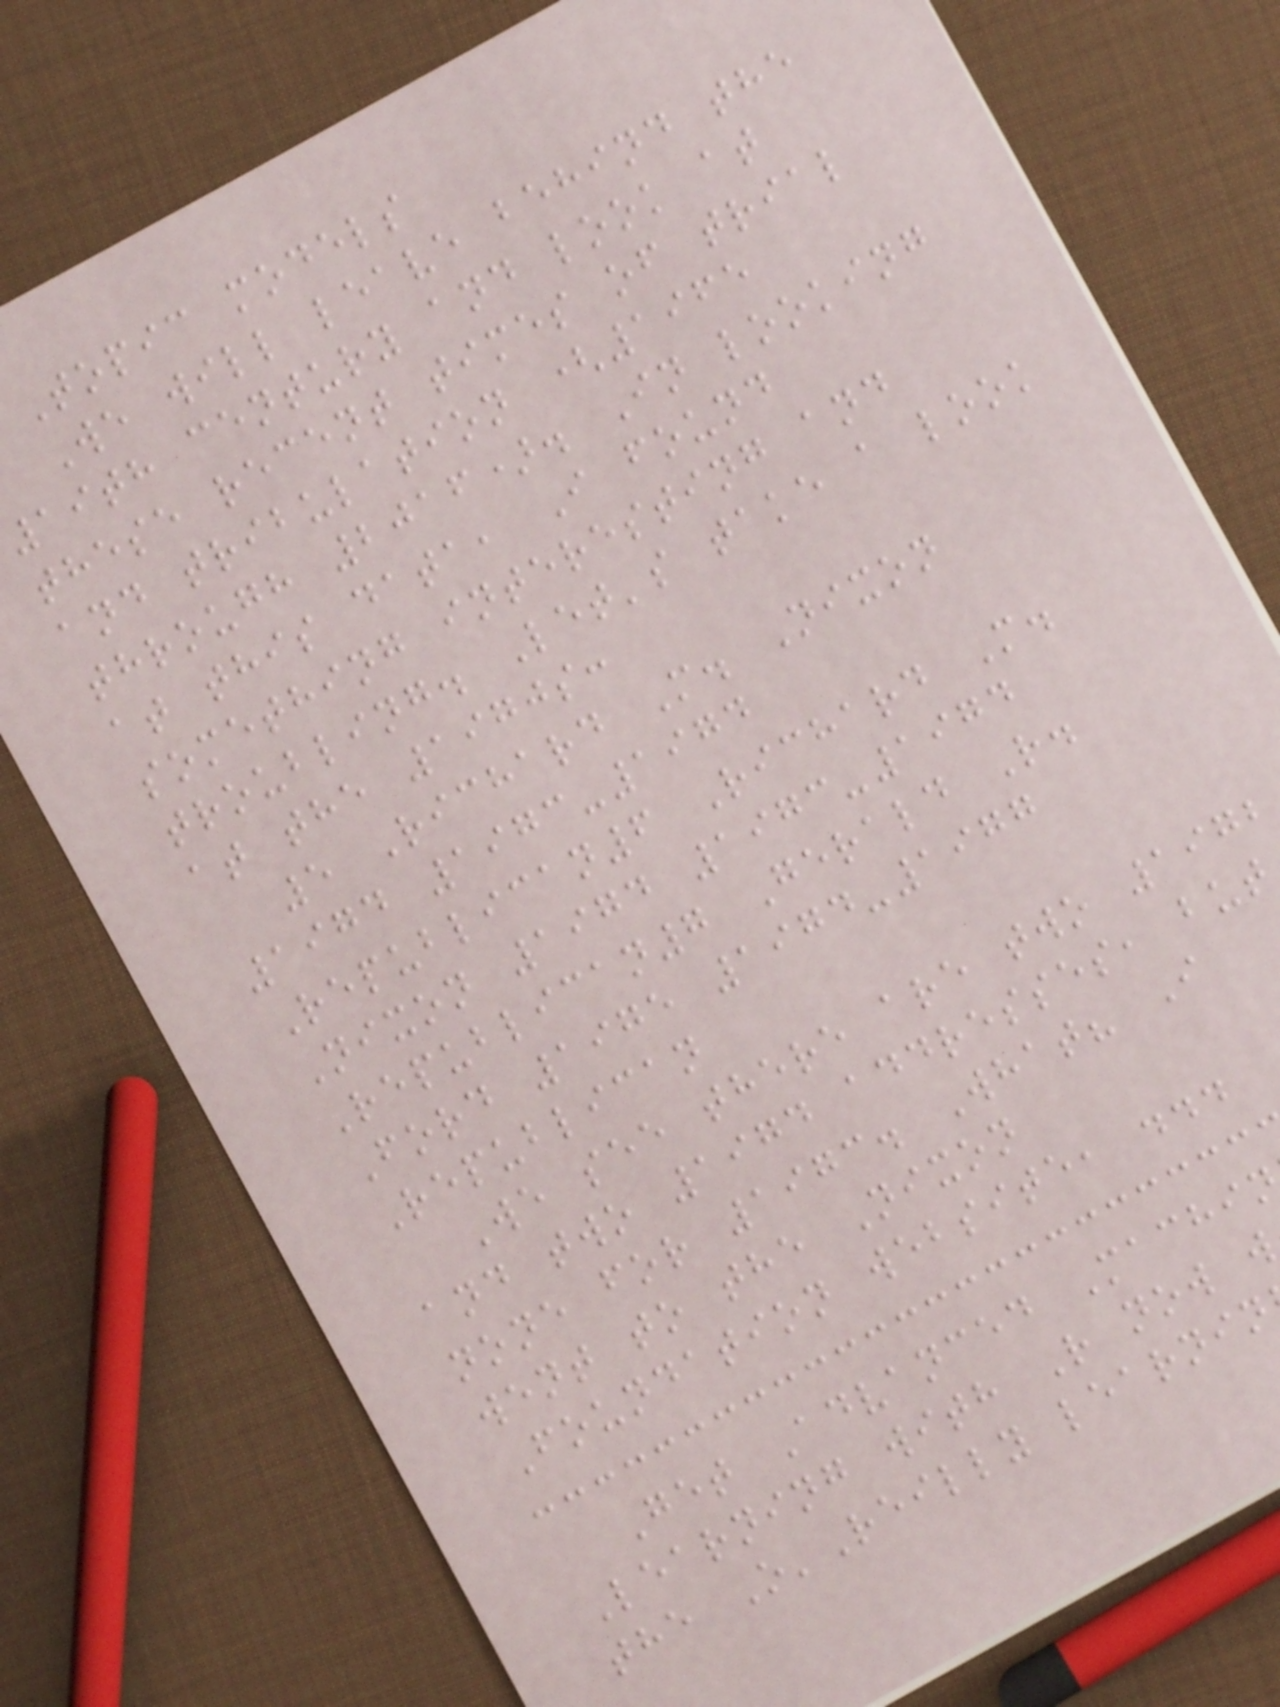Topic models
We will leave behind the
19th century and look at
these recent times of trial
and tribulation (1965
through 2016). In looking
at this data, I found
something interesting and
troubling. Let's take a look
at the 1970s:
5 Richard M. Nixon
1974 1973-1974
Republican6 Richard M.
Nixon 1974 1973-1974
Republican7 Gerald R.
Ford 1975 1974-1977
Republican
We see there are two 1972
and two 1974 addresses, but
none for 1973. What? I
went to the Nixon
Foundation website, ...
Get Advanced Machi
Learning with R now w
the O'Reilly learnin
